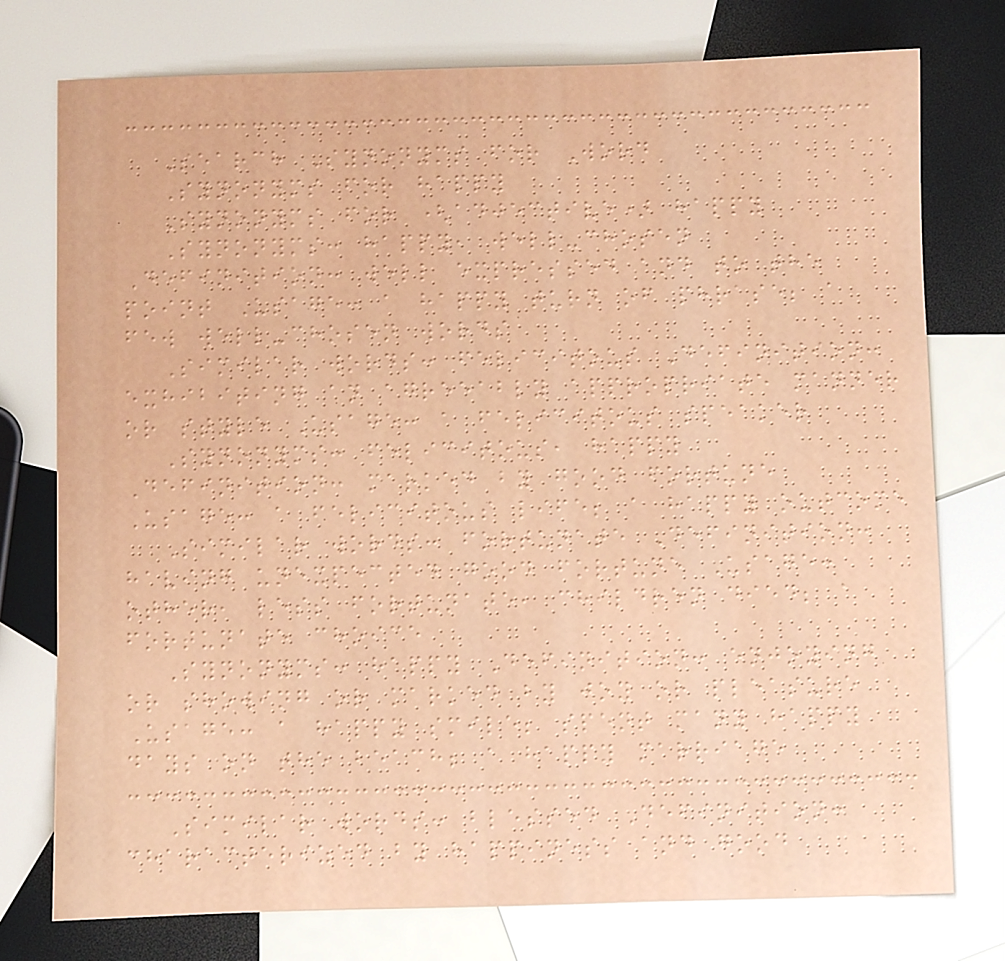Search Synonyms for Word
Synonyms for happy
Synonyms for (adjective) happy
Synonyms: happy, well-chosen
Definition: well expressed and to the
point Usage: a happy turn of phrase; a
few well-chosen words
Similar words: felicitous Definition:
exhibiting an agreeably appropriate manner
or style Usage: a felicitous speaker
Synonyms: felicitous, happy
Definition: marked by good fortune
Usage: a felicitous life; a happy outcome
Similar words: fortunate Definition:
having unexpected good fortune Usage:
other, less fortunate, children died; a
fortunate choice
Synonyms: happy Definition: enjoying
or showing or marked by joy or pleasure
Usage: a happy smile; spent many happy
days on the beach; a happy marriage
Similar words: blessed Definition:
characterized by happiness and good
